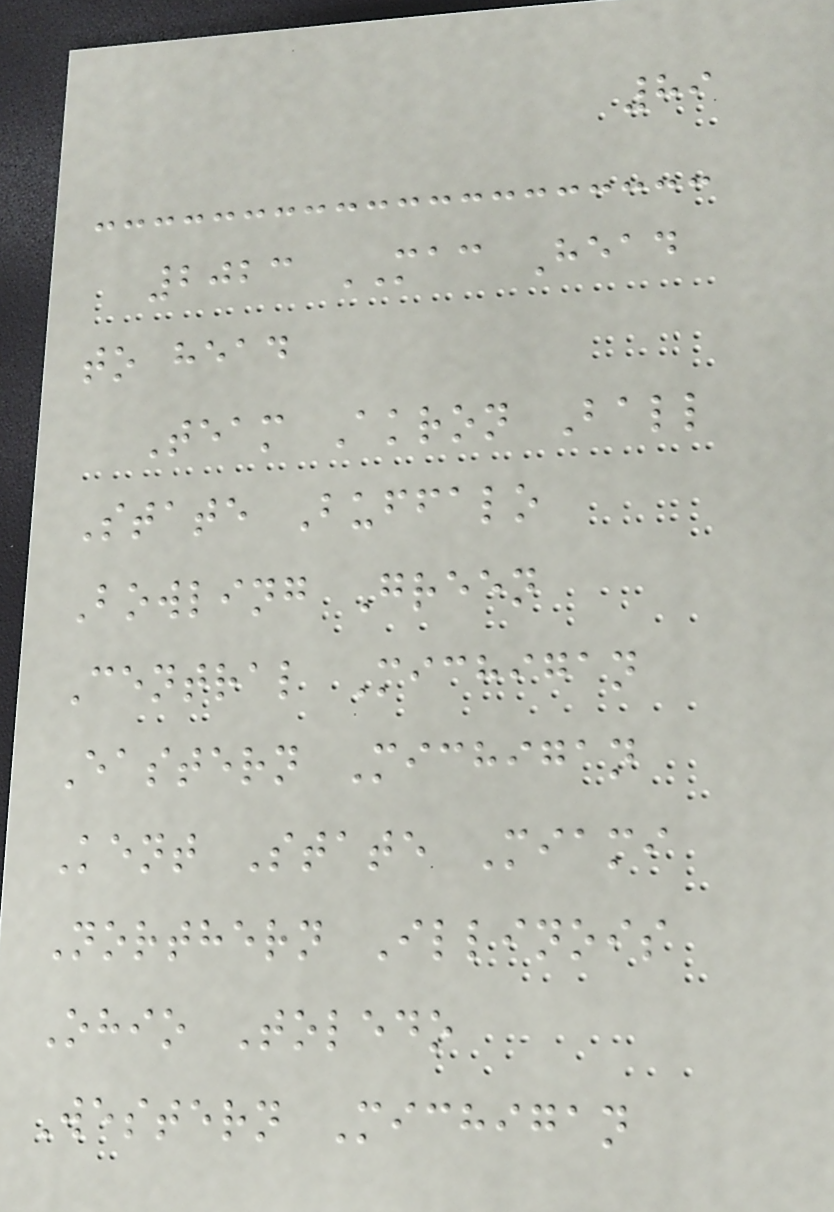89
2023 MAC Head
to head
Team Akron Ball
State Buffalo
Bowling Green
Central Michigan
Eastern Michigan
Kent State Miami
Northern Illinois
Ohio Toledo
Western Michigan
